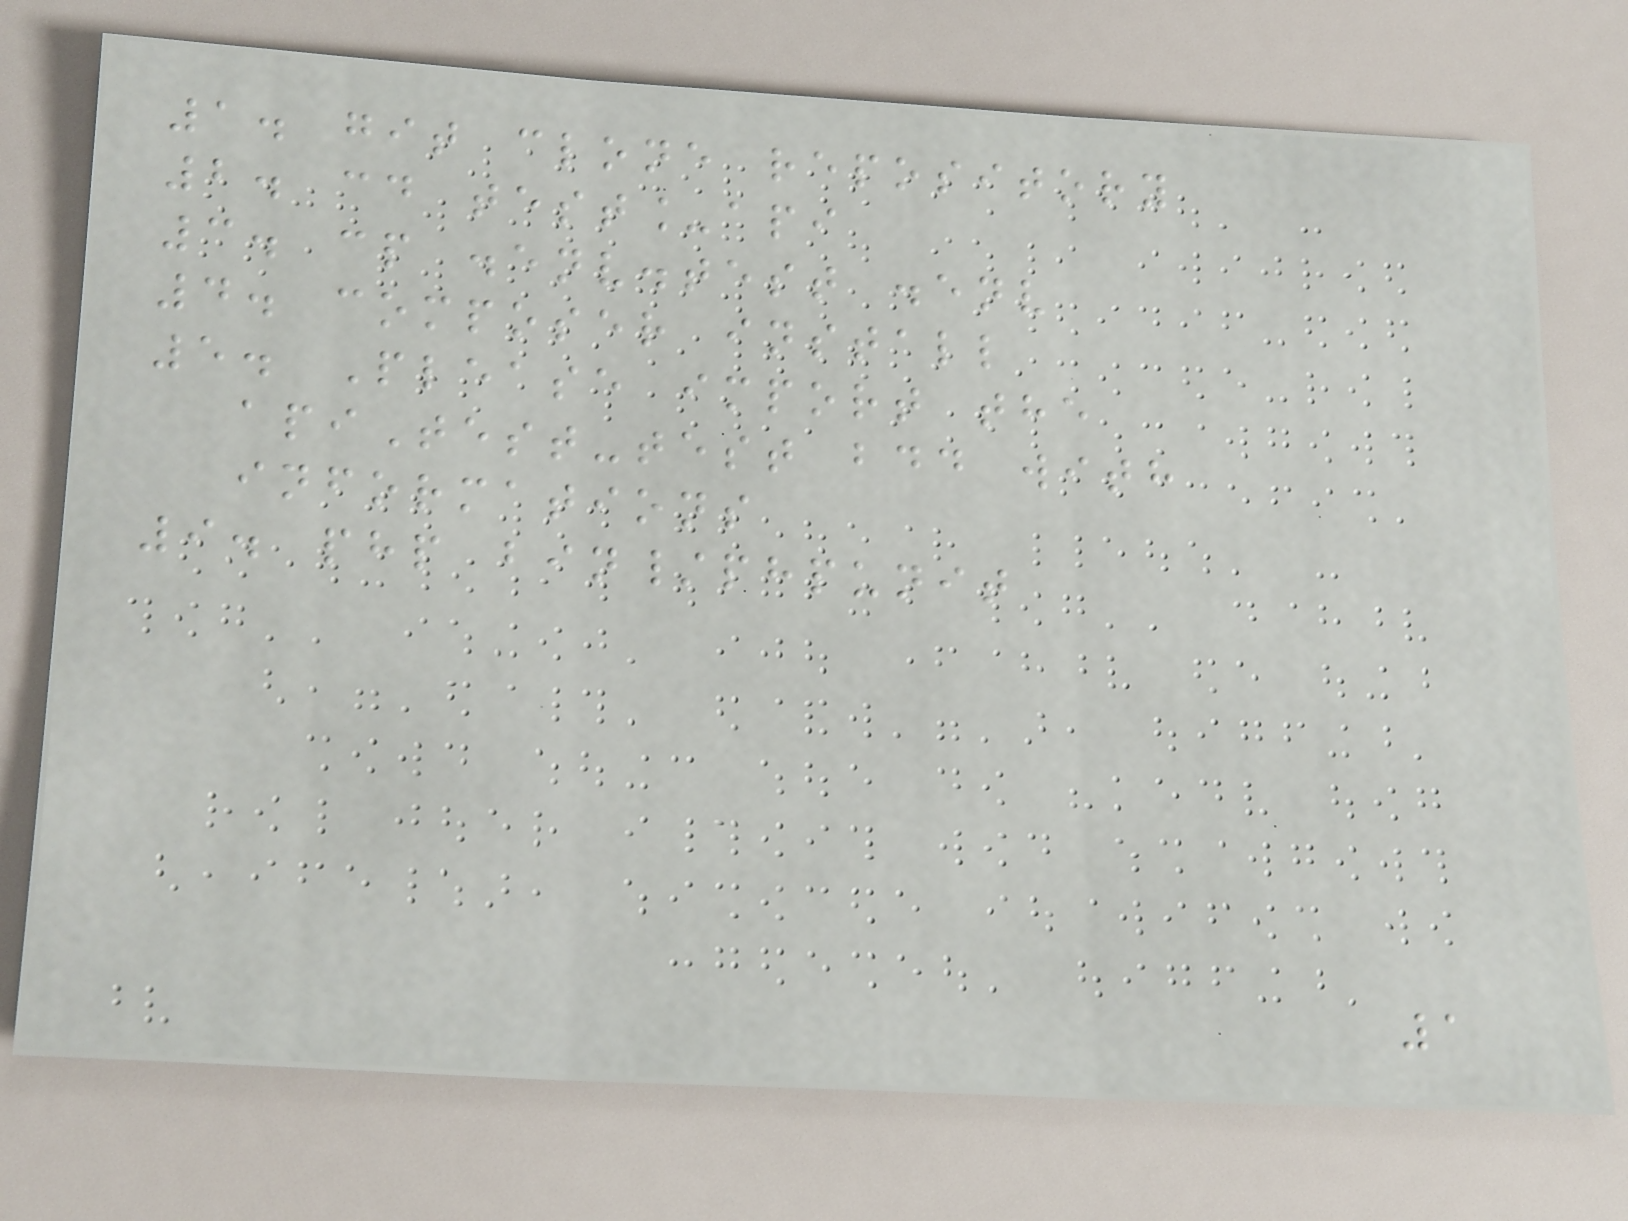1. git clone repository
2. cd test_api
3. cp .env.test .env
4. composer install
5. Please import the
apiTest-test bdd with
informations
9. php bin/phpunit
1
